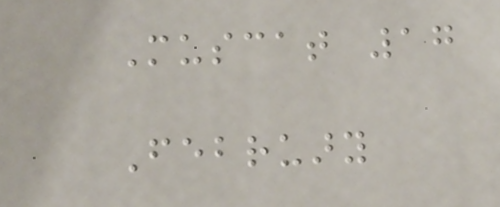Muscat 17
February
